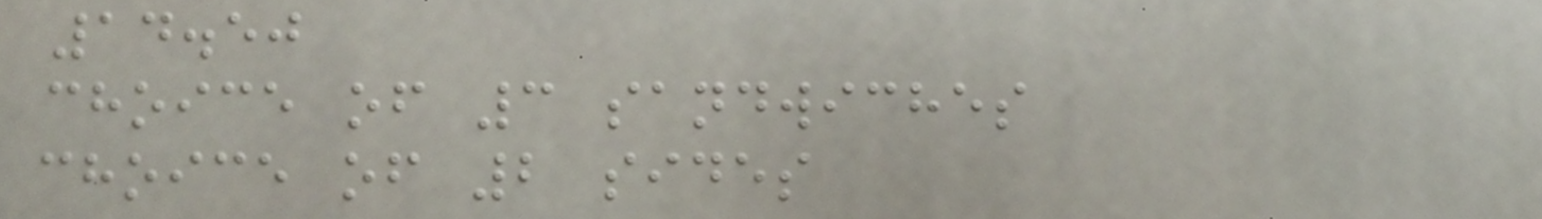14.50
choice of 3 sandwiches
choice of 2 sides
